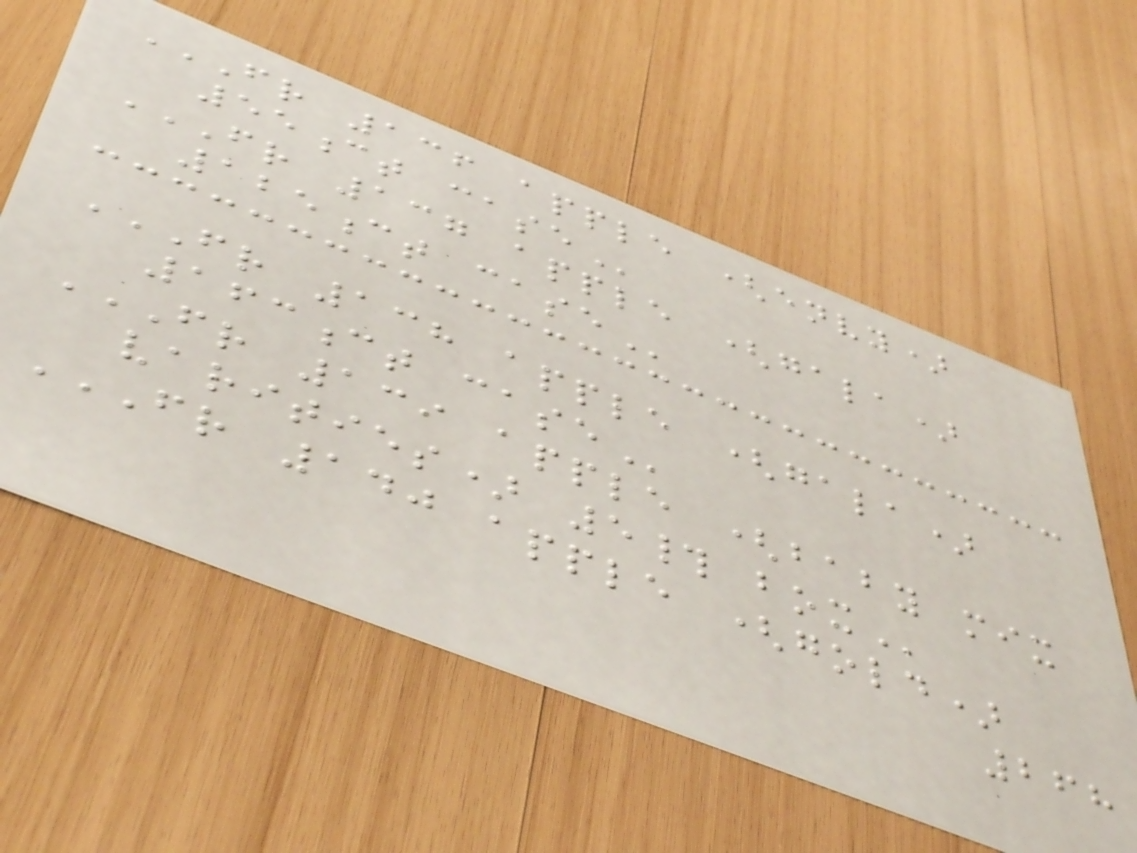FR 136 APPLE (ENVY)
55CT CASE
FR 137 APPLE (GALA)
125CT CASE
FR 138 APPLE (GALA)
163CT CASE
FR 139 APPLE (BABY MIX
VARITIES) 5# BOX
FR 140 APPLE (GOLD)
268
